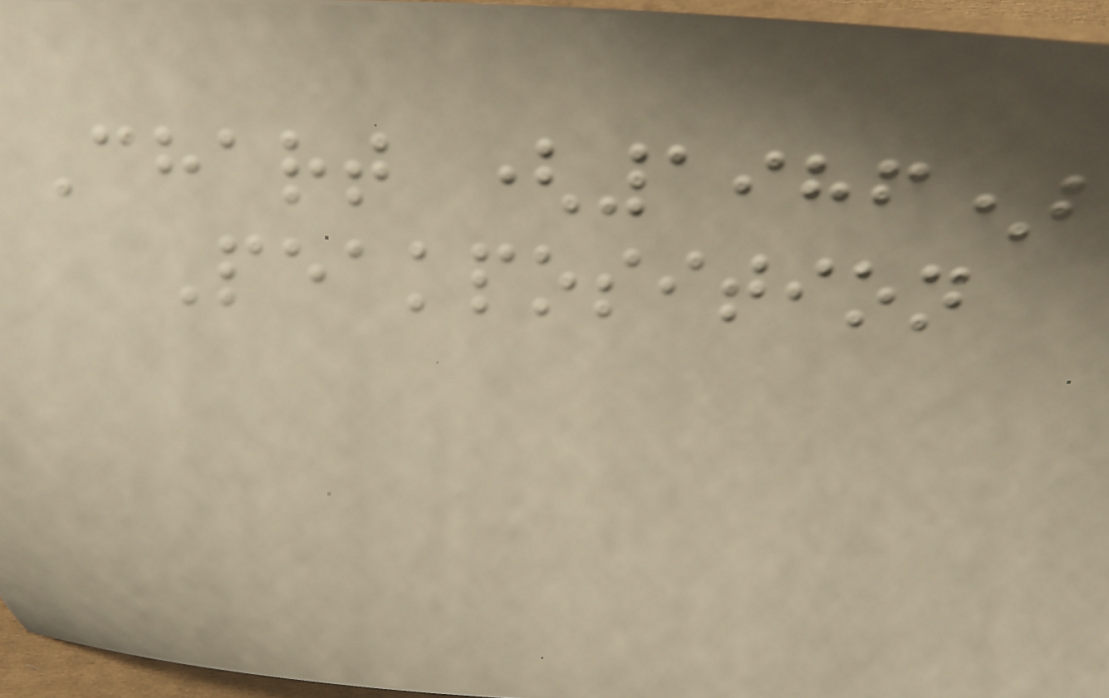Chart (1986)
Peakposition
